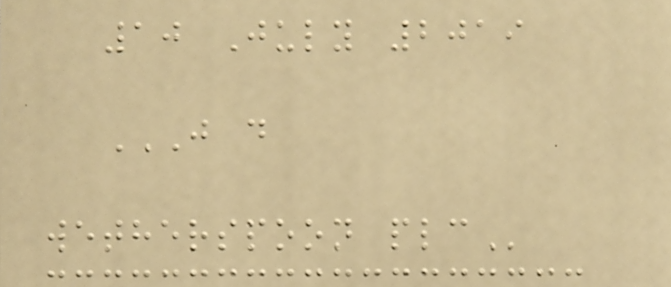10 July 2019
J D
WETHERSPOON PLC
